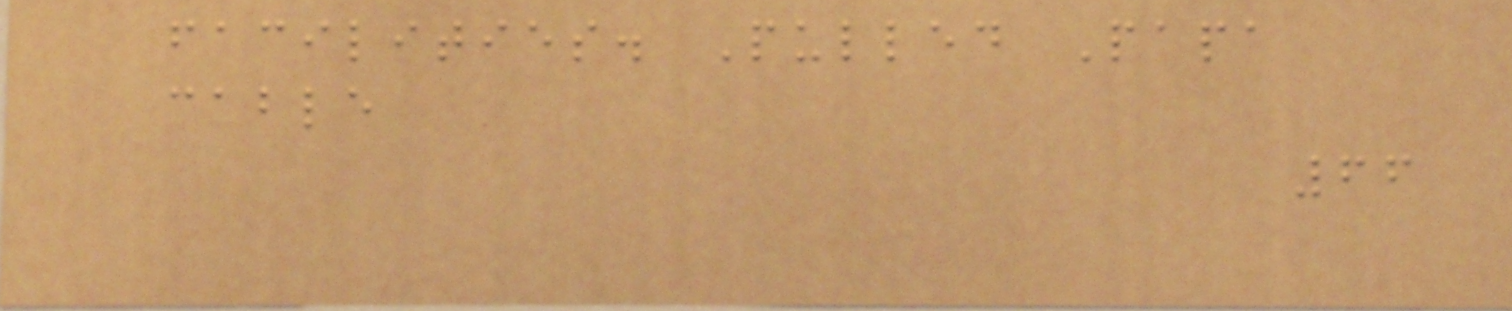facilities. Pulled Papa
cable
66
